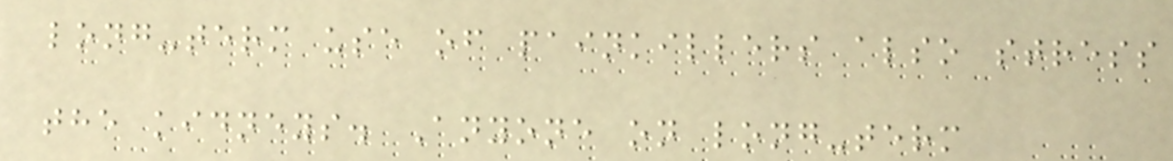long-term use of painkillers also stress
the kidneys. Anyone on long-term
